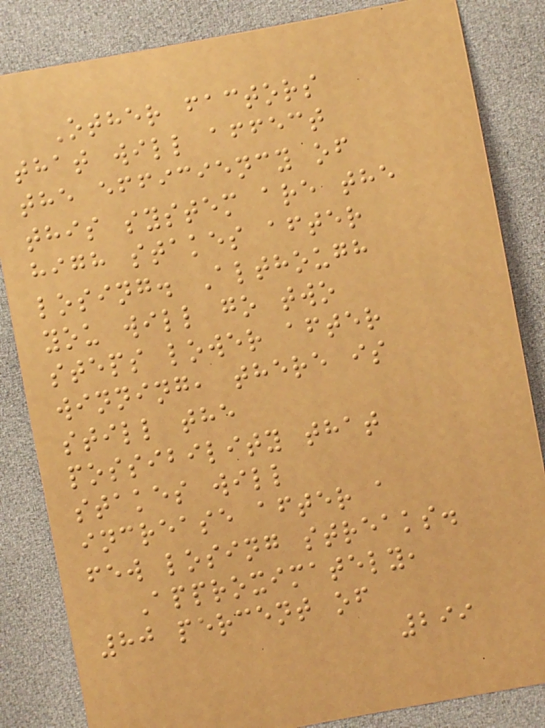Other factors
that will affect
the efficiency of
this system are the
high stakes after
losing. Although
you will go two
steps lower after
winning, there is
still the
possibility that
stakes will
increase after a
few losing streaks.
Approximately,
80 percent of
299
